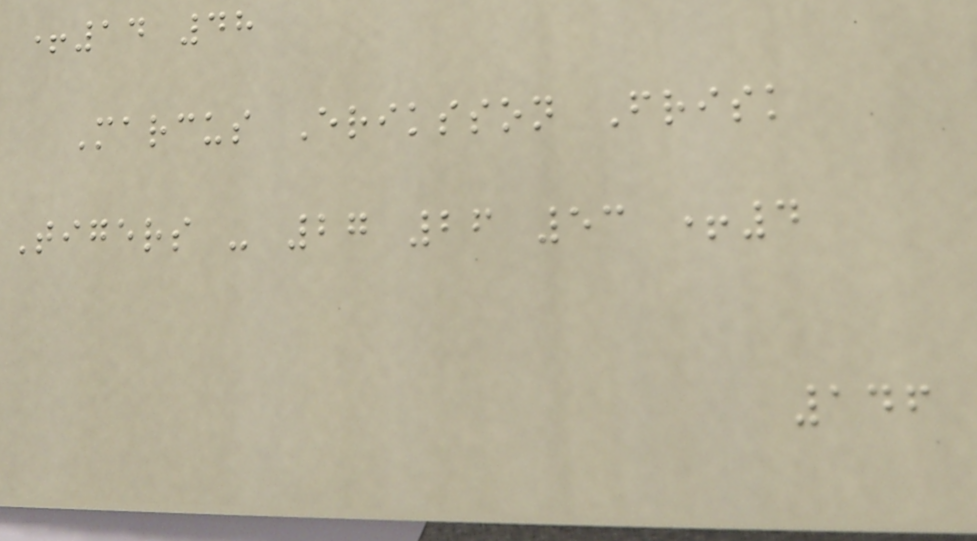+14 48
Marcus Eriksson Frisk
Tigers - 27 26 53 +4
146
